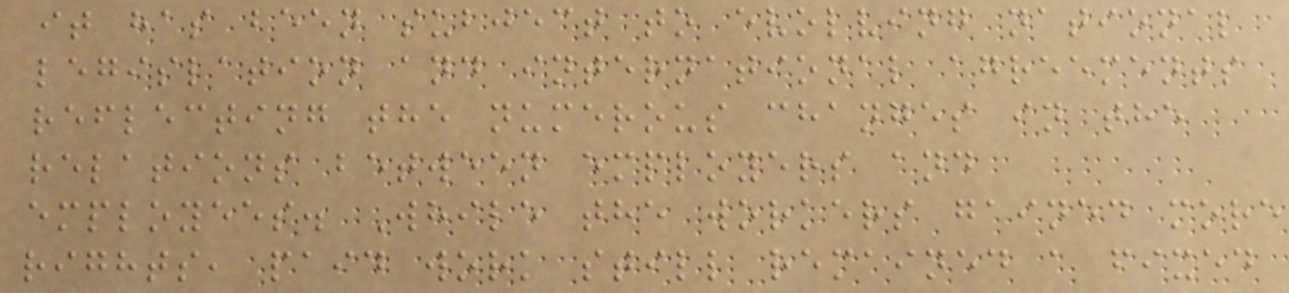it has been subject to evolving national
legislation and international agreements
reflecting the numerous changes in the
relations between employers and
employees. While the workers gained more
rights, paid work still remained a fixed
